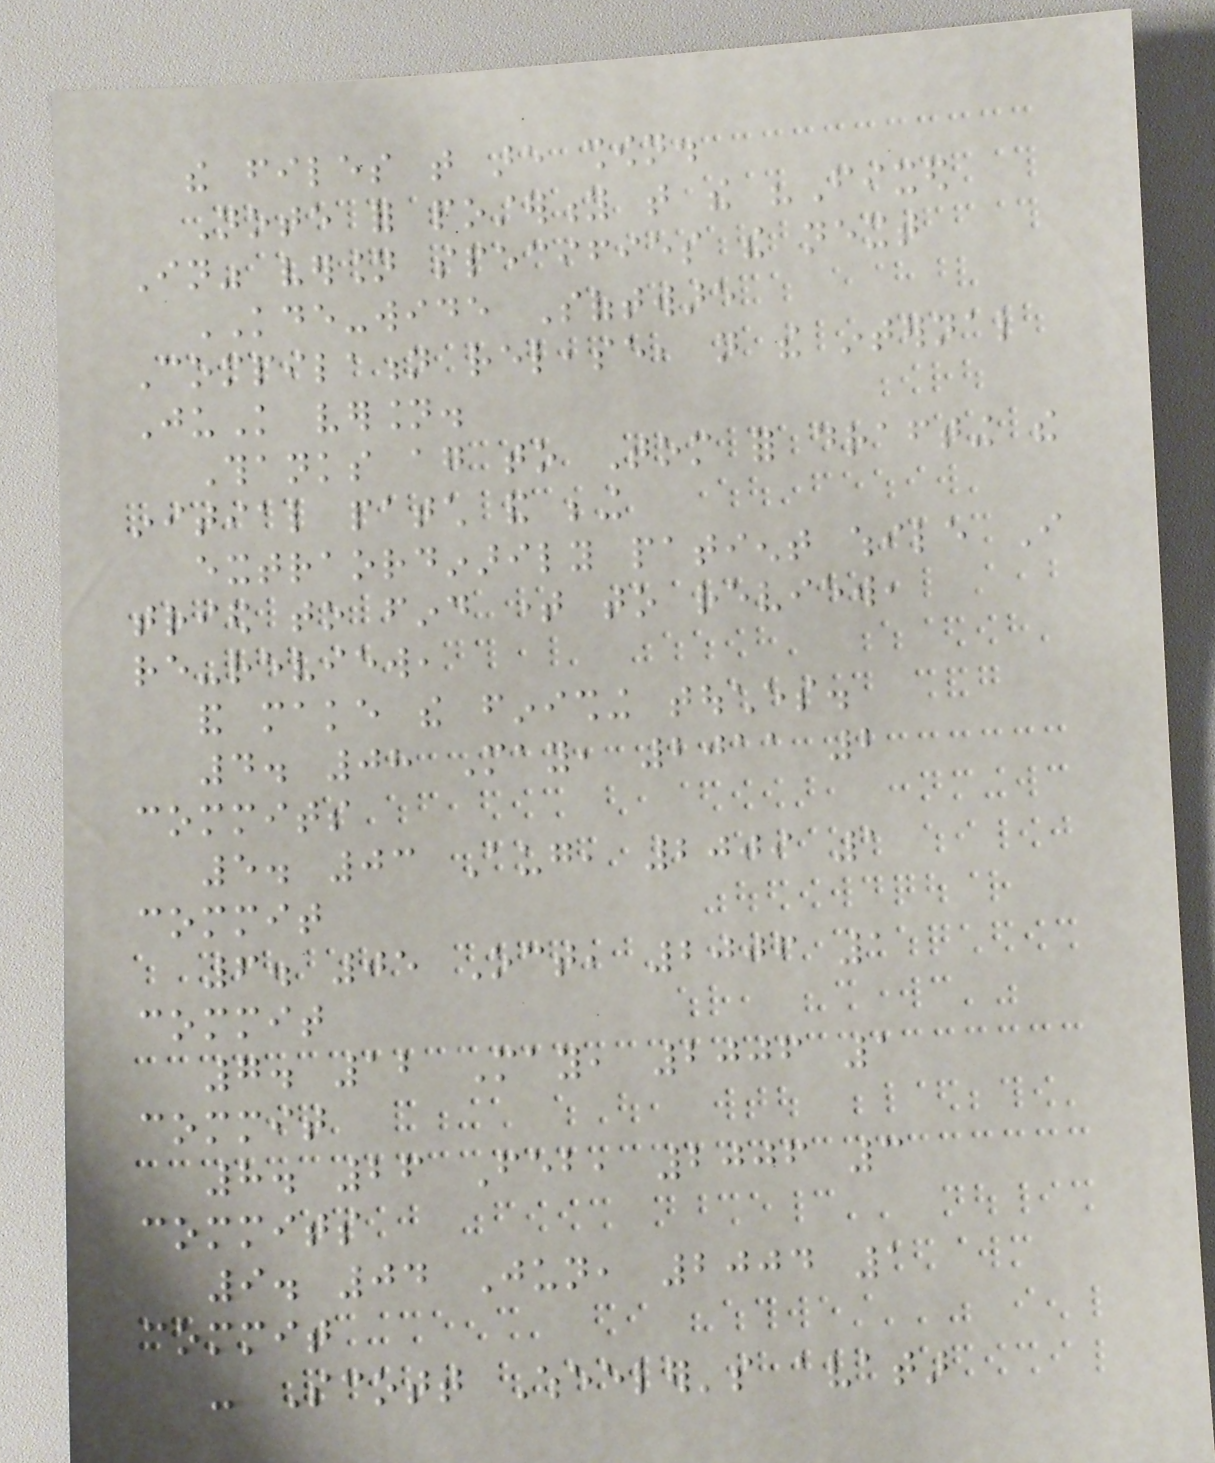the files that are shown.
Note for posterity that the "Fixed
In" version specifies the next
KDE-wide Software
Compilation release, not the internal
JuK version.
Thanks again to Tom for drafting the
initial patch and being
extraordinarily patient while I
tried to find time to review,
re-review,
and make the finishing touches.
4. 08 May, 2011 2
commits
5. 03 Aug, 2009 1
commit
6. 05 Oct, 2006 1
commit
7. 12 May, 2006 1
commit
8. 26 Feb, 2006 3
commits
9. 04 Jun, 2004 1
commit
- Scott Wheeler's avatar
